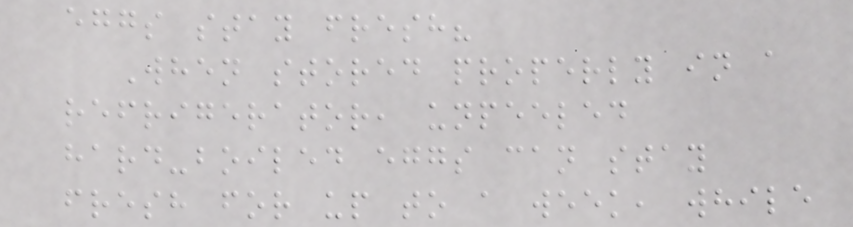eggs stay fresh?
When stored properly in a
refrigerator, unpeeled
hard-boiled eggs can stay
fresh for up to a week, while
